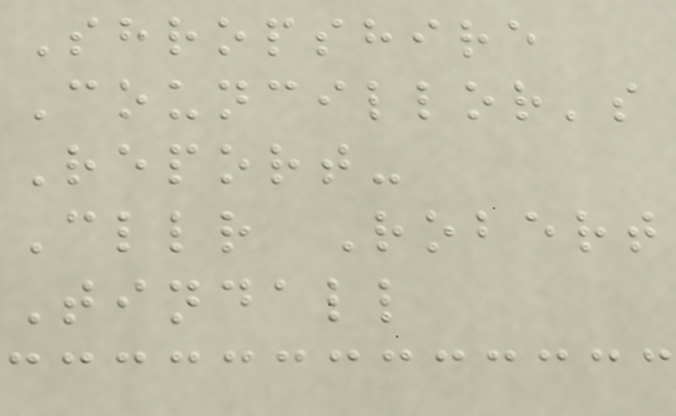Shropshire
Councillor's
Report-
Cllr Robert
Tindall
